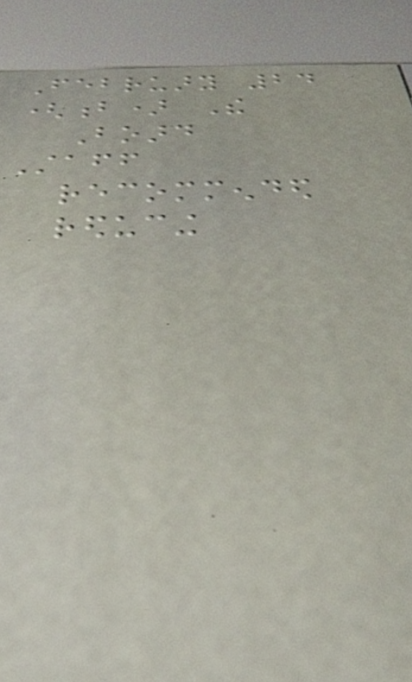February 24
(b) The
Board
Staff
recommended
reducing
